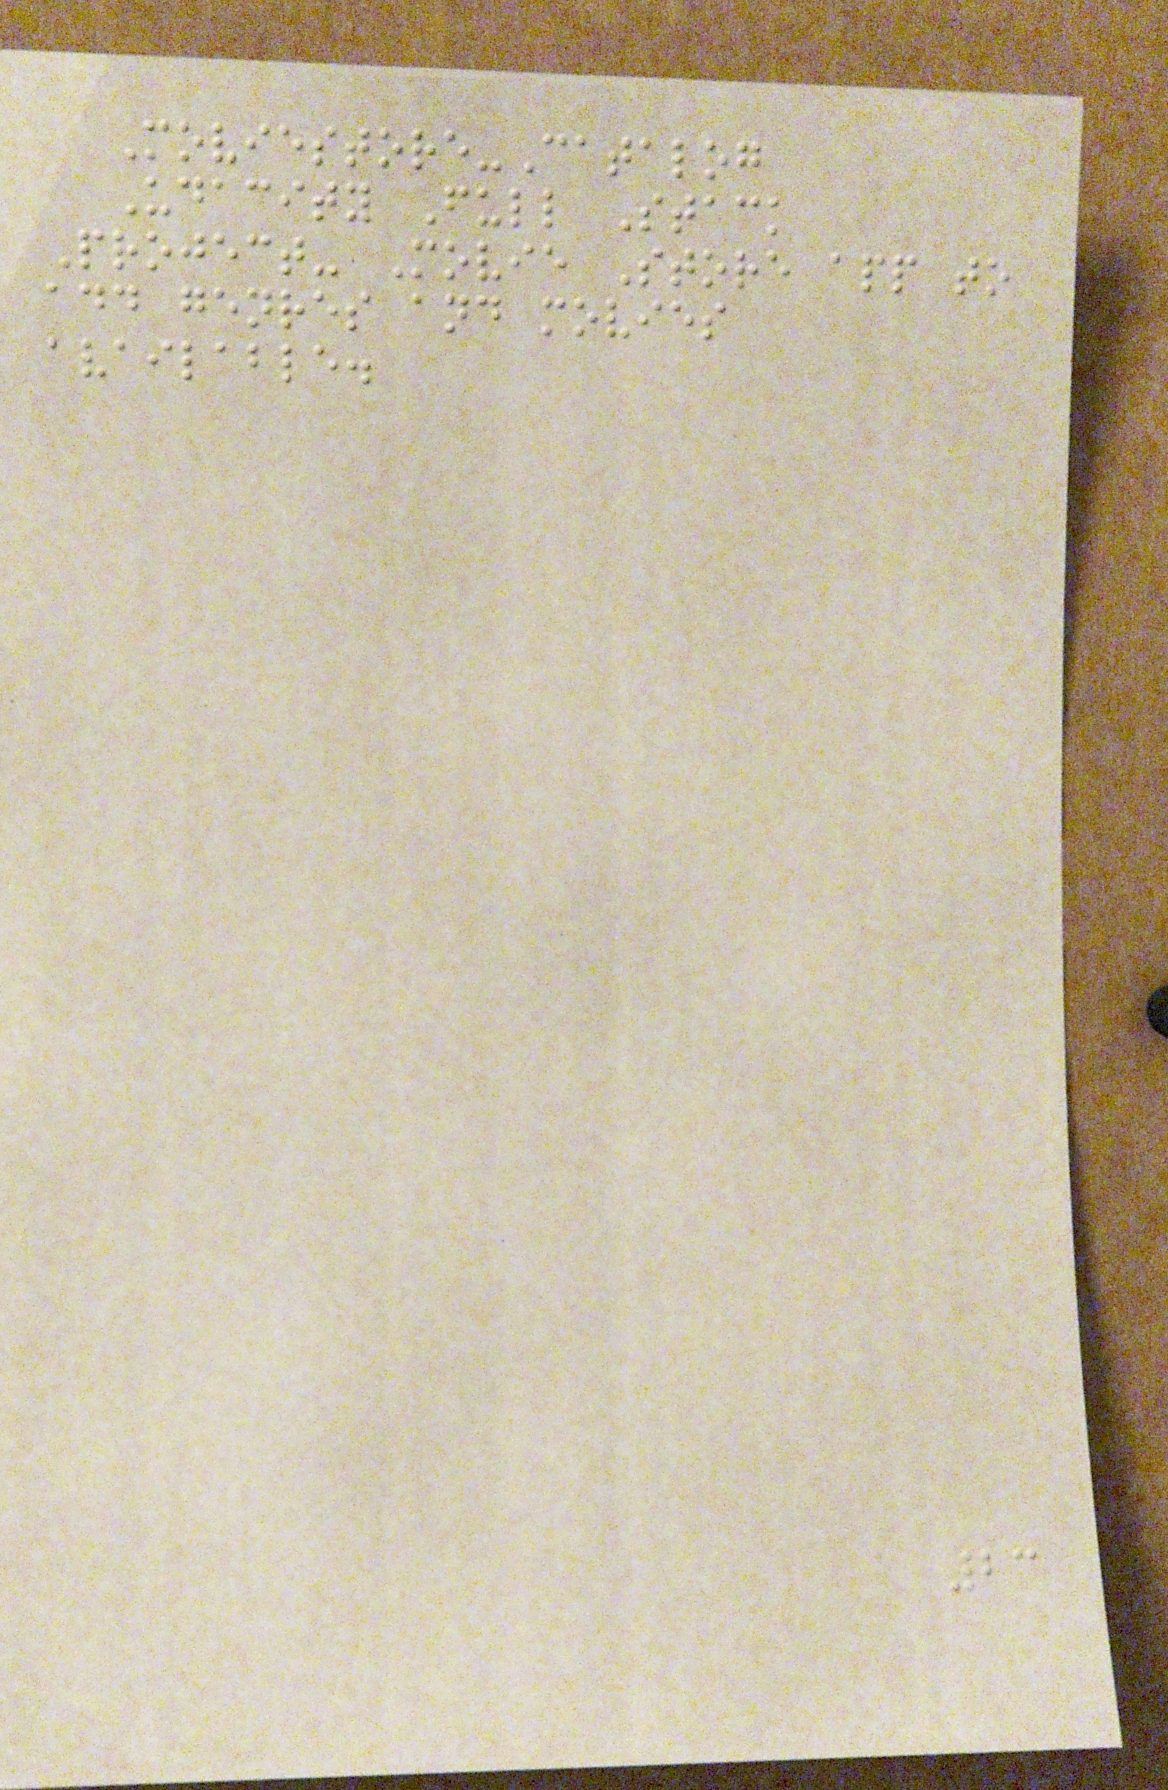Moviestore-Catalog
Udacity Full Stack
Project- Movie Store app to
add genres and movies
available.
23
